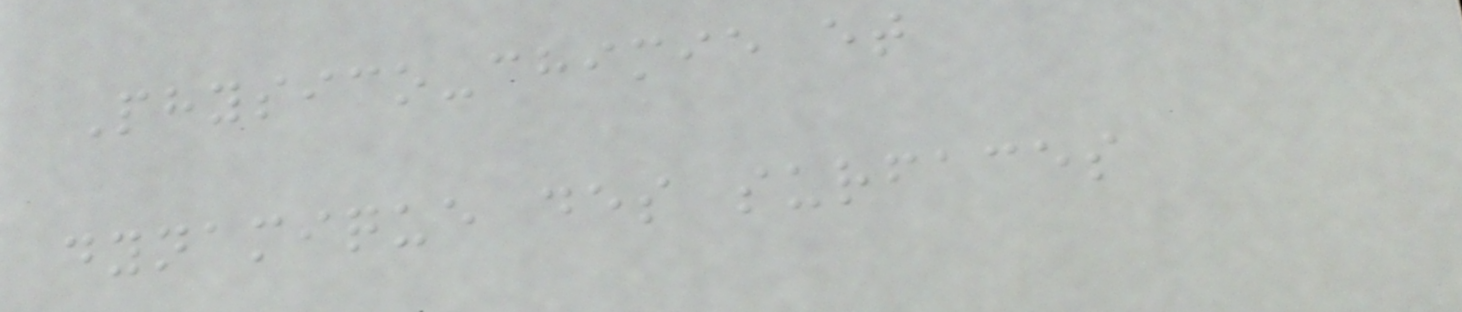Physico-chimie et
dynamique des surfaces
